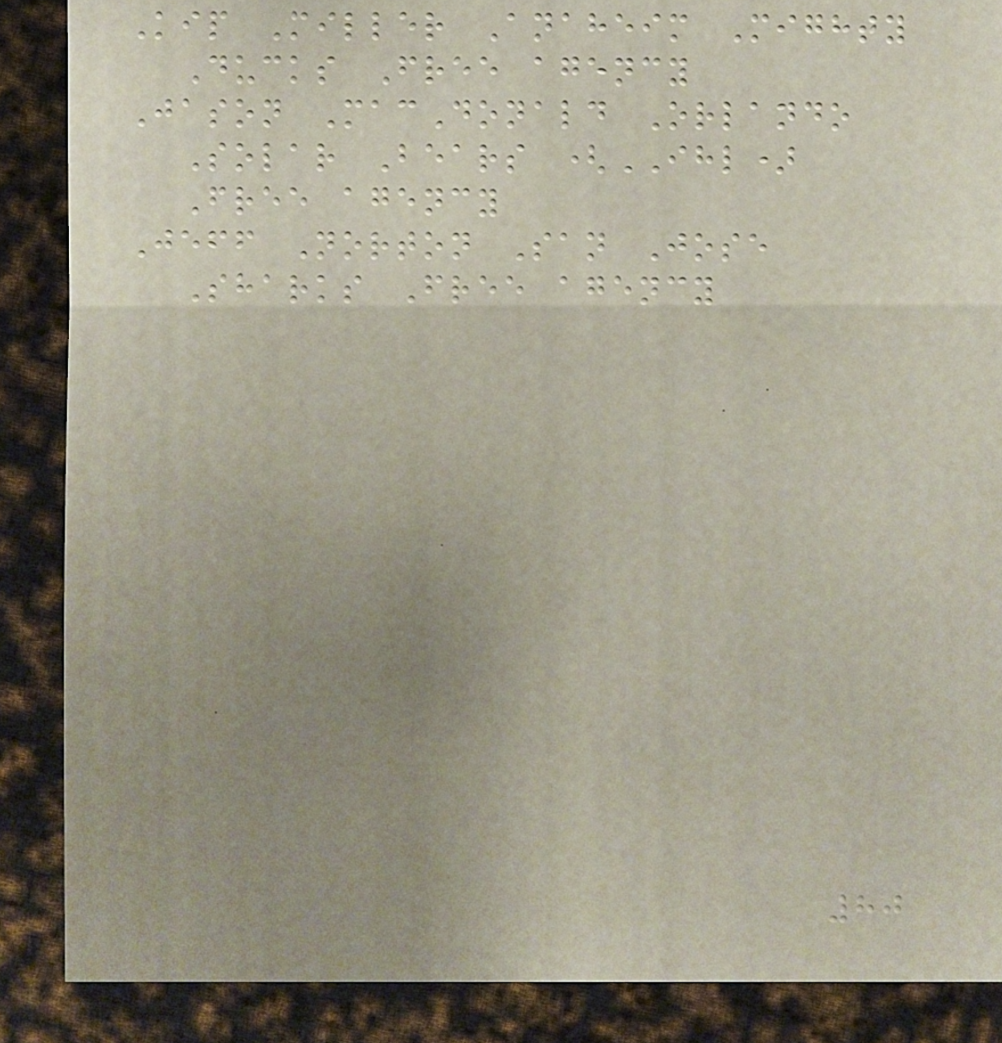Kip Miller Anaheim Mighty
Ducks Free agency
Jason MacDonald Orlando
Solar Bears (IHL)
Free agency
Jeff Norton San Jose
Sharks Free agency
80
